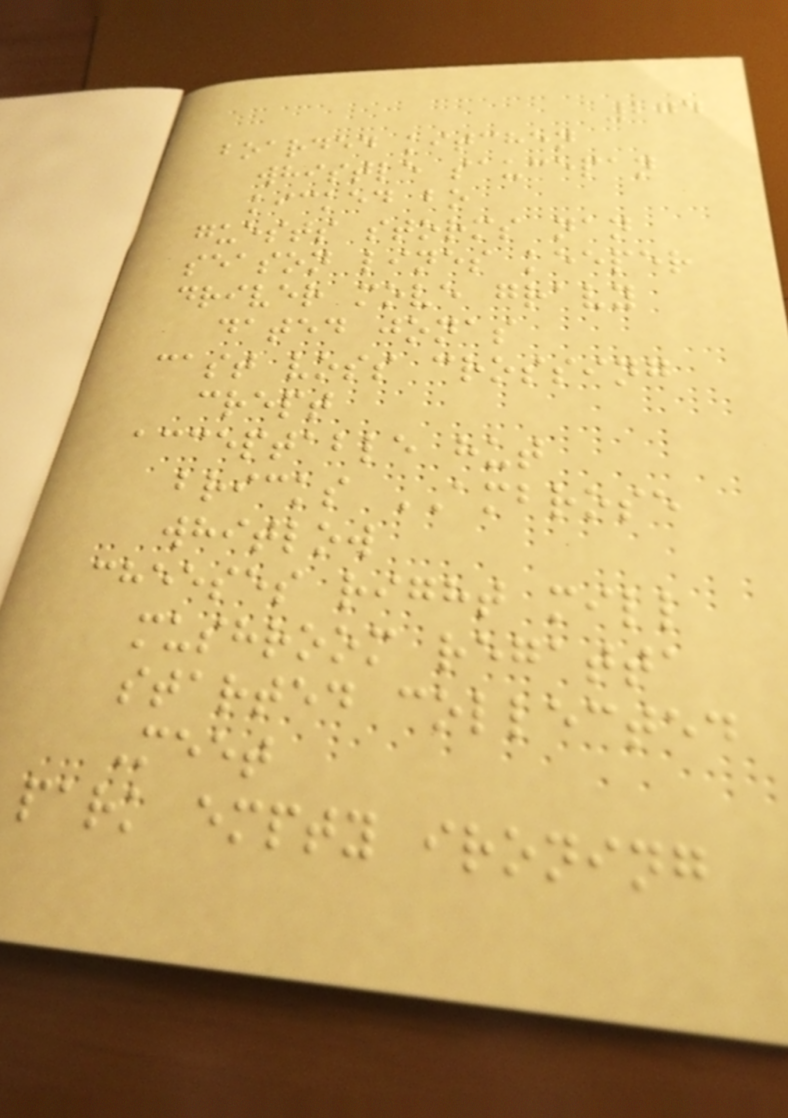274
boarded kitchen
whistle saucepan
kicked bo
guests storms nan
season lines keeper
driver move gravy
dated jonas
cast voss crossing
crept
acceptable hut
bricks AMBROSE
whitlow
cheeses right mill
mushroom regatta
started collected
Meet
park empty ironing
